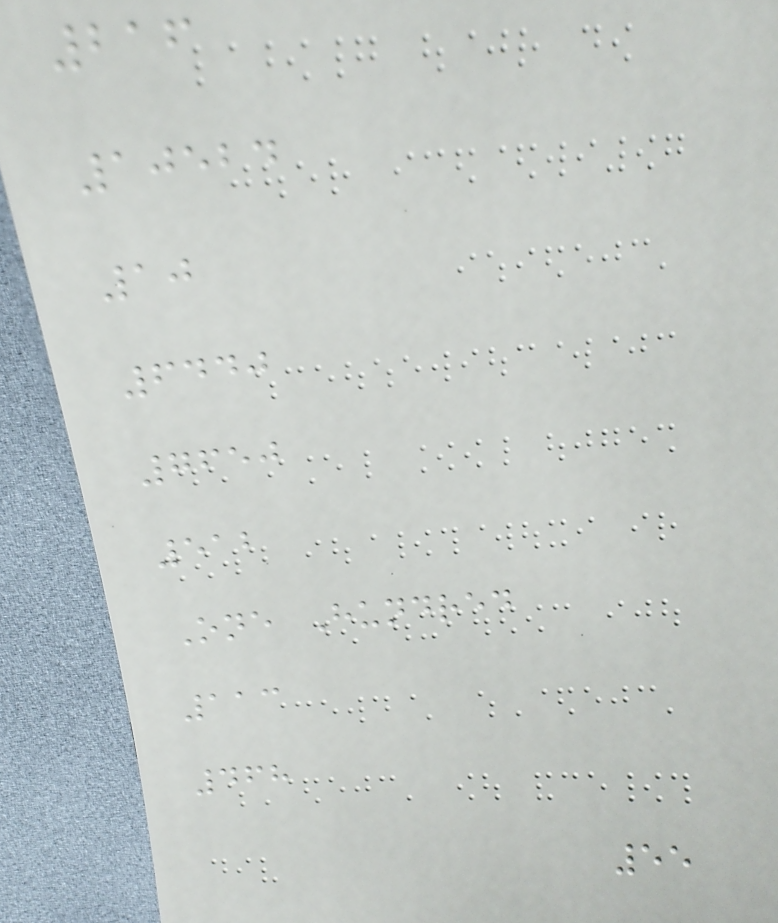216
10524
10
6440
7650
512
One Hundred
113
468
55
